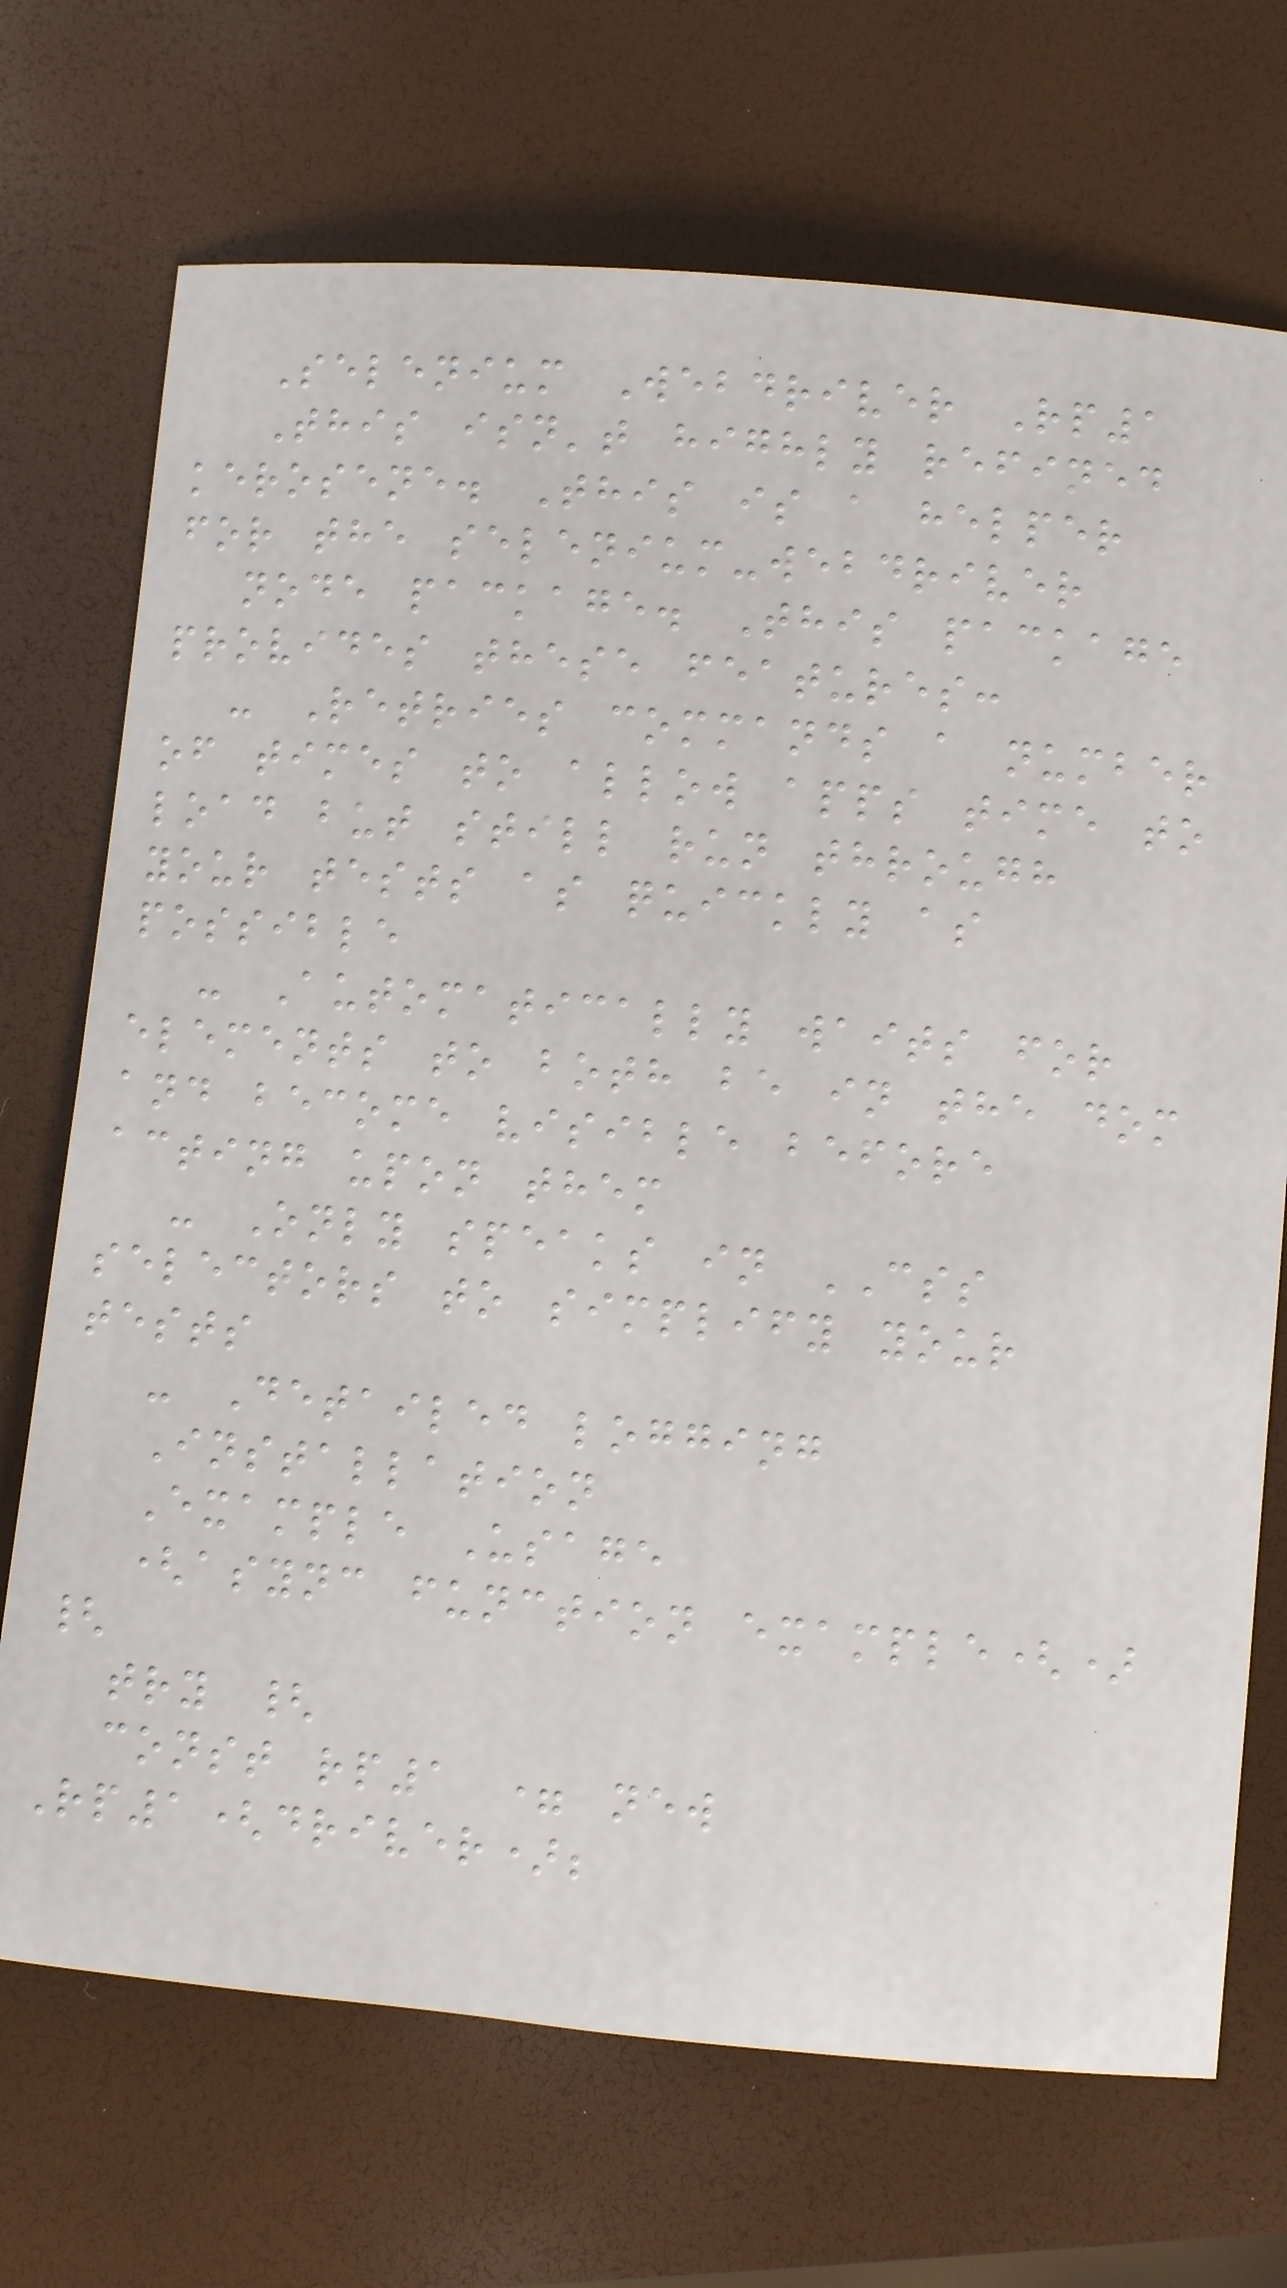Selenium Webdriver Rp1
This isn't highly refined
kerosene. This is a helper
for the selenium-webdriver
node package. This package
provides these features:
- Retries commands a number
of times to allow apps time to
load but still run through
your tests as quickly as
possible
- Automatically waits for
elements to both be in the dom
and become visible before
acting upon them
- Only speaks in CSS
selectors to simplify your
tests
- Detailed logging
Installation
Example Usage
(async function example()
{
try {
const rp1 = new
Rp1(driver);
